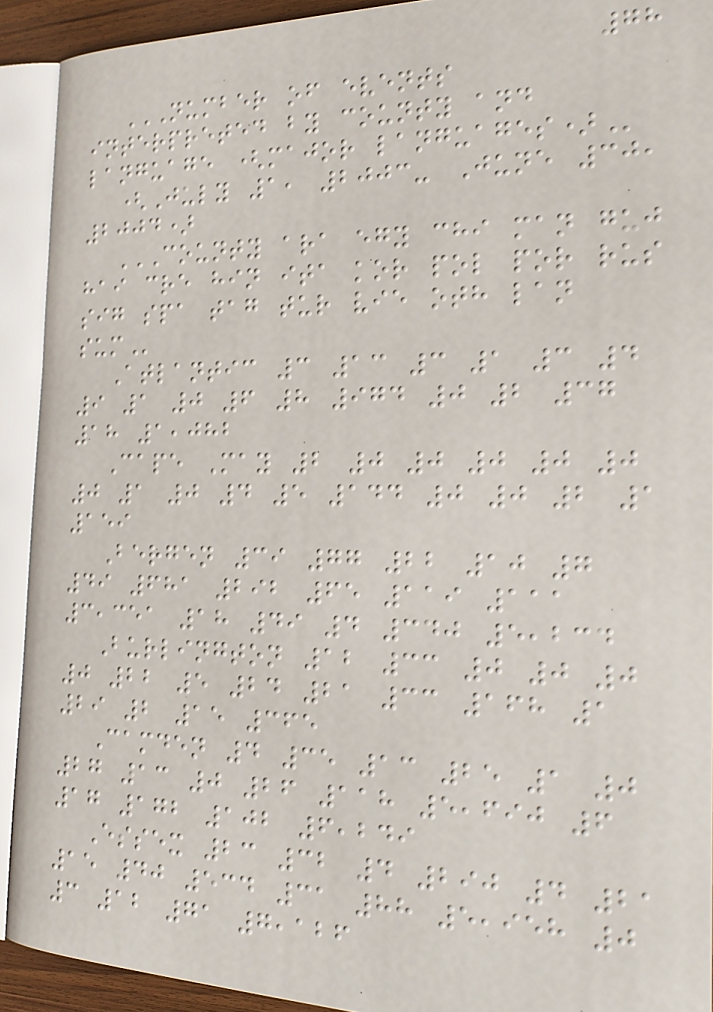78
NUMBER OF EVENTS
INTERPRETED BY COUNTY AND
LANGUAGE (MAJOR LANGUAGES)
(July 1, 2003- June 30,
2004)
COUNTY ARA EGY CHI MAN GUJ
HAI CRE HIN ITA KOR POL POR RUS
SIG SPA TAG TUR VIE OTH LAN
SUM
Atlantic 3 13 3 1 3 4
9 1 0 6 8 974 0 2 37
18 1,082
Cape May 2 0 0 0 0 0
0 1 0 4 5 144 0 0 2 1
159
Bergen 39 77 22 10 7
49 681 292 65 119 111
3,351 18 49 4 340 5,234
Burlington 12 33 0 0 0
0 22 5 24 21 33 168 1
29 2 15 365
Camden 4 35 13 25 1 0
27 13 0 26 118 5,690 6
17 172 102 6,249
Essex 23 32 4 290 4 21
15 40 534 31 88 5,958 0
3 12 71 7,126
